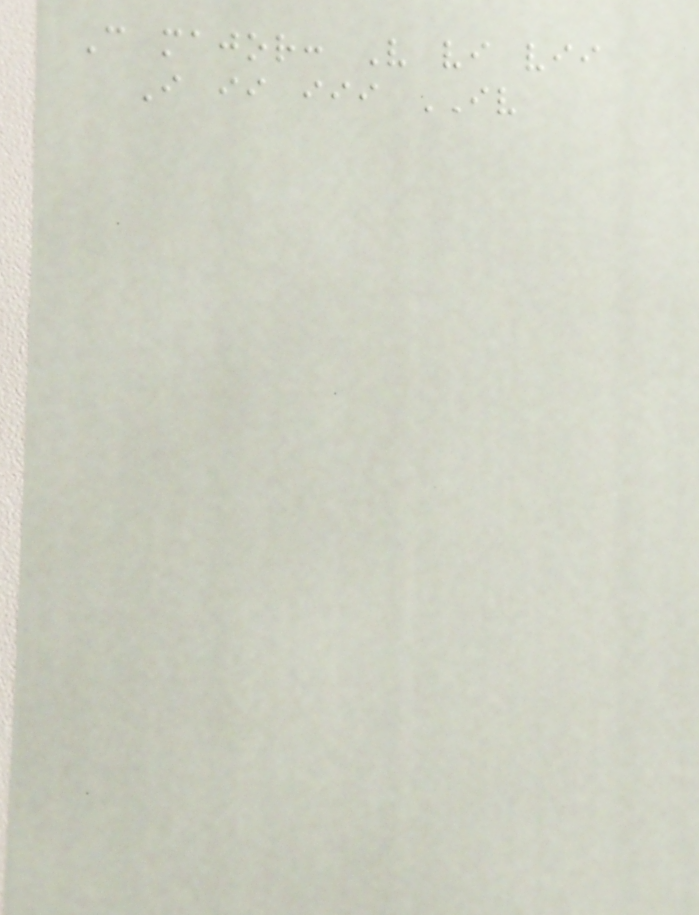C major: V vi vii
I ii iii IV
